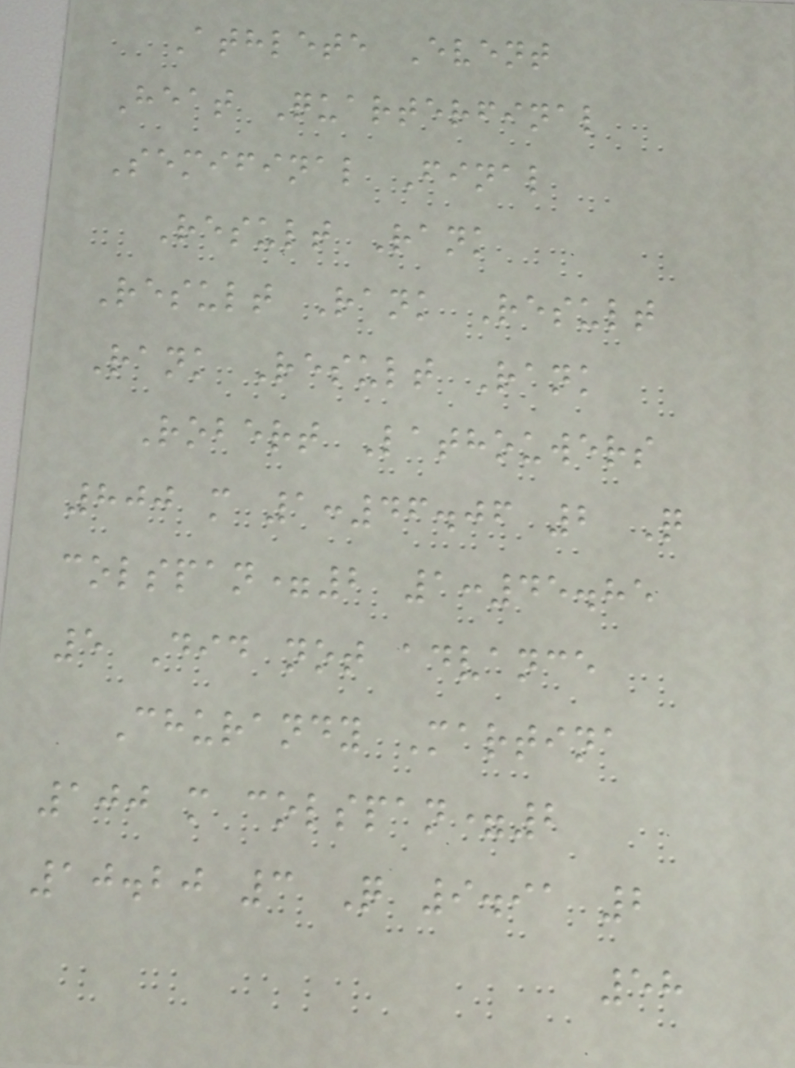Athlete Event
Heat Quarterfinal
Semifinal Final
Result Rank
Result Rank Result
Rank Result Rank
Robert Lathouwers
800 m 1:46.06 2 Q
colspan=2 1:45.85
5 Did not advance
Churandy Martina
100 m colspan=2
10.20 3 Q 9.91 2
58
